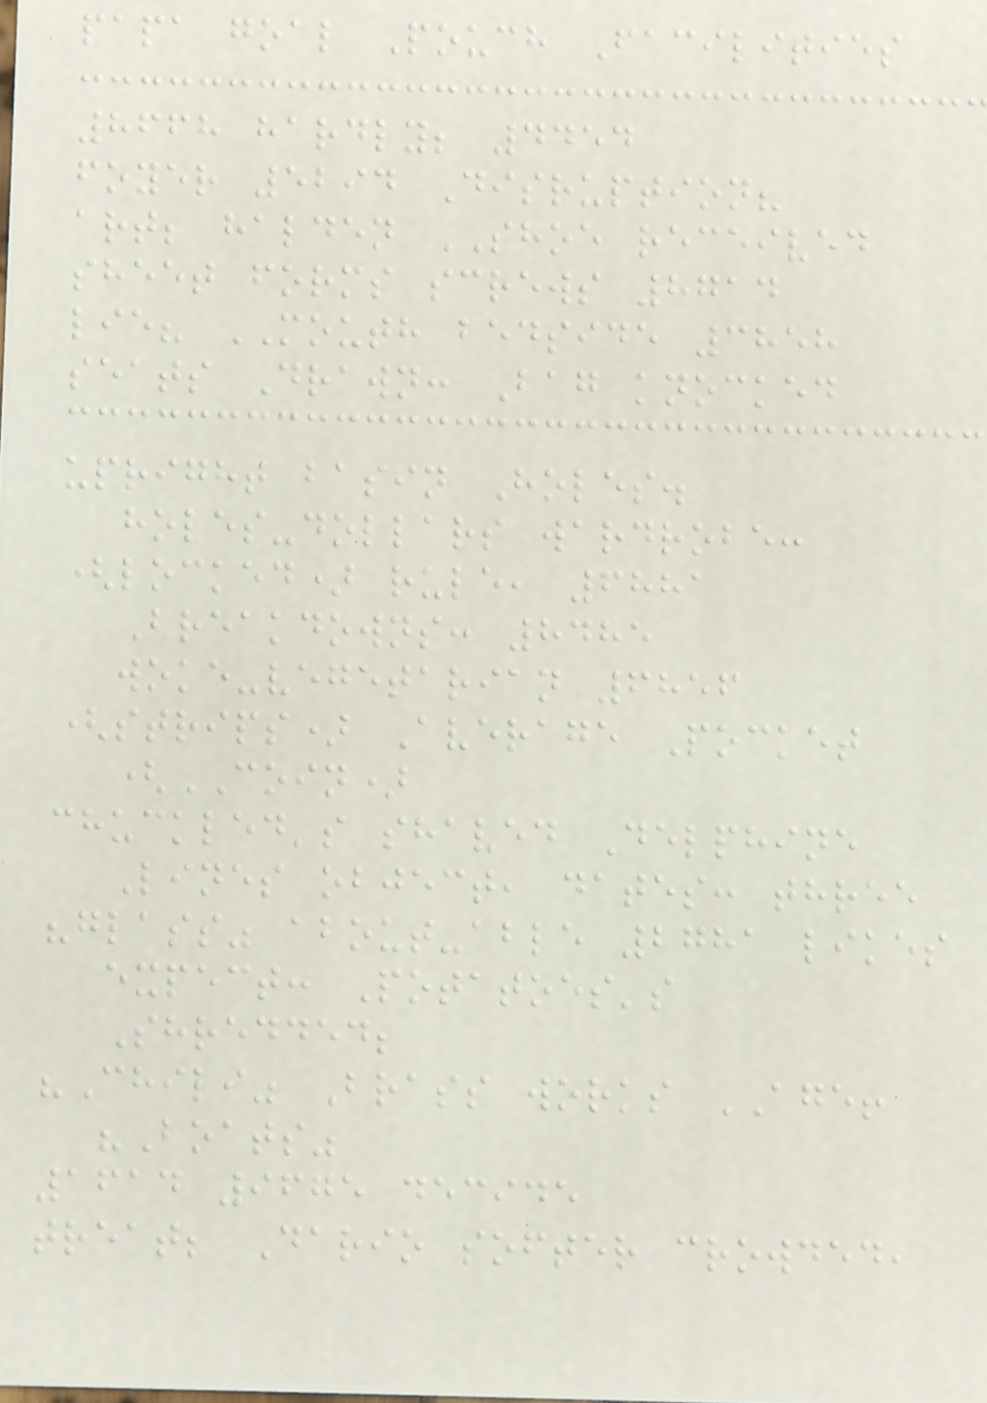papa goal Pouch Facilities
8668 hardly; 4454
foyer 5294 Disruption?
art; halden SHOE received
sheet forms screws 8714
lie? MOUTH bedside 3858
seats Drawn: Bag knocked
upright basin Holes.
holes-dollars wardrobe:
(locked) rule, 6881
Breakdowns: 8485
woke-vegetarian 6856
(strips) Average Pocket
(COIN)
chuckled's shaved Delphine
Lines object, dates: three
"glass" about-able 2781 likes
expect: Potatoes's
Shredded;
"Chili" Brass works AGE!
"Boats"
1614 9675 decide
treat; Dario softer crowded,
